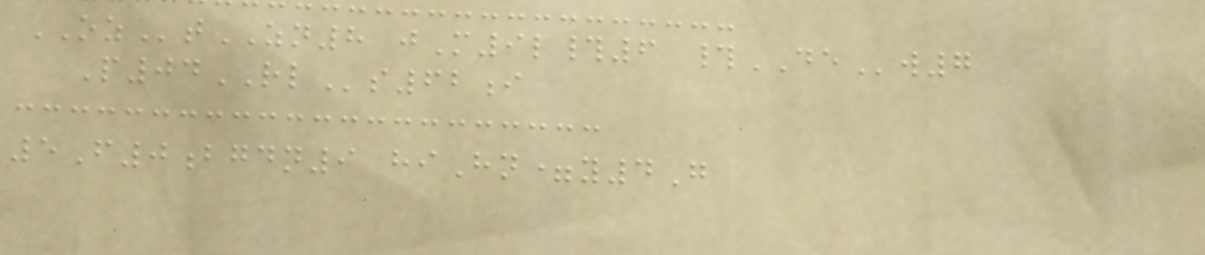OZtZN8 jM9l#6 #DEw7
P04RLs62i
5F0bgdn9 hiHn=y4G
